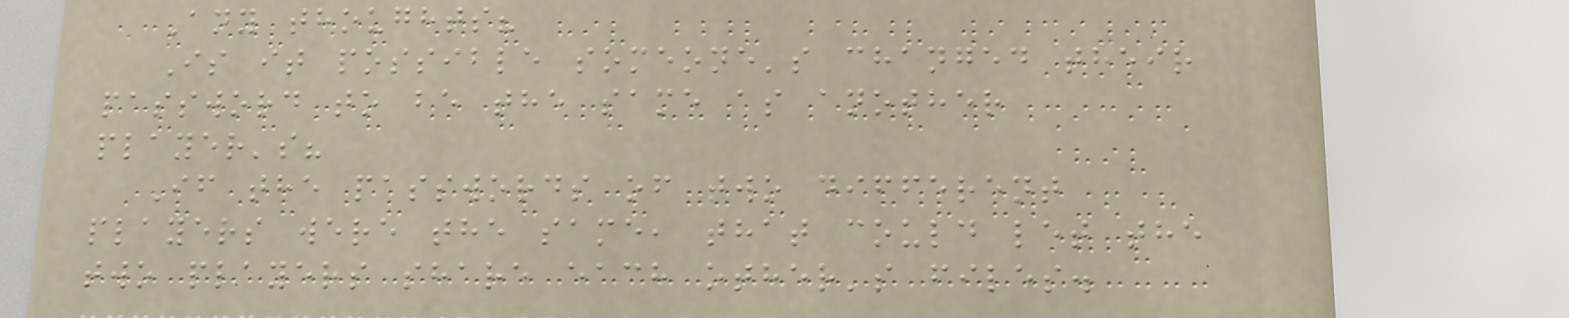Any thoughts?
Is it possible someone's changed their
password to be the same as another
player's?
If the passwords of two different
players were the same, that could let the
two players share each other's files.
